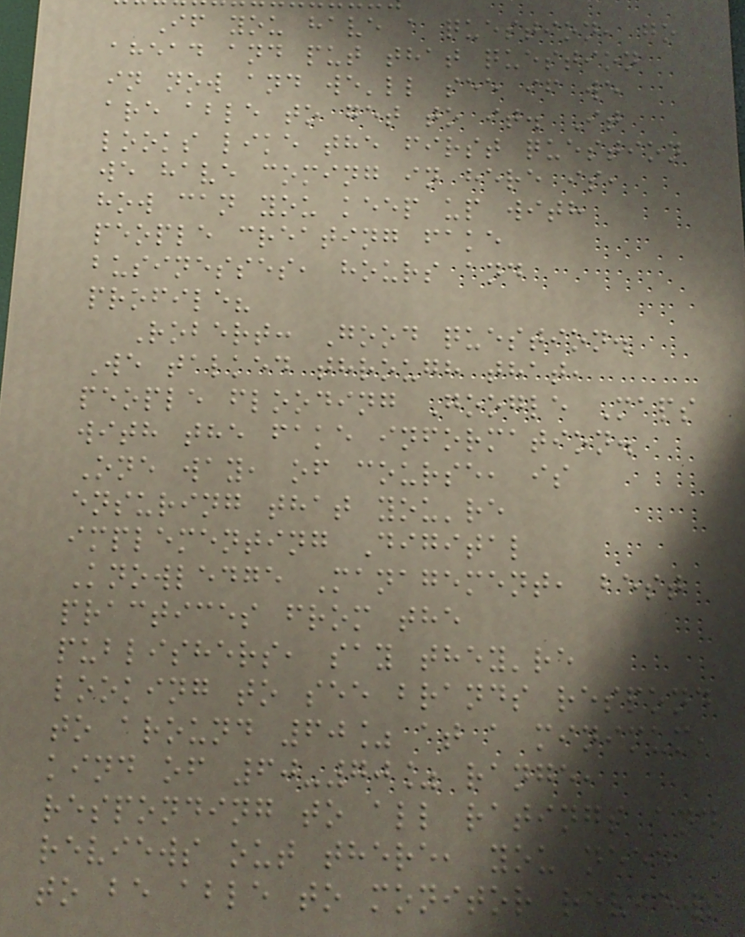If you have a question, go
ahead and put that question
in now and we'll see if we
are able to get to it. It
looks like the first question
we have coming in here is,
how can you keep up with
people creating fake
businesses, hours and
profile?
Robert: Good question.
We talked through that,
people flooding Google Maps
with the fake information.
One way, of course, is
ensuring that you're
implementing Digital
Knowledge Management, best
practices from the
publishers, say they're
looking to see brands respond
to around 60% at a minimum,
kind of 60-70% range,
responding to all ratings and
reviews out there, you need
to be able to monitor reviews
